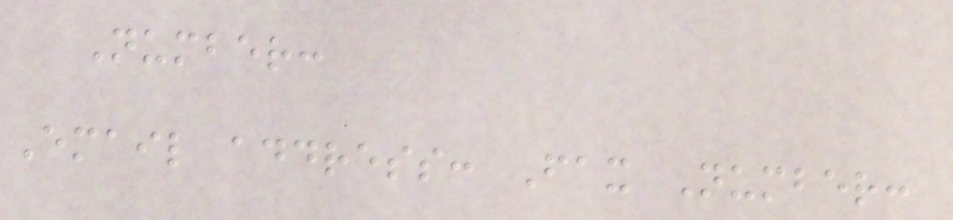Number:
Email address: Fax Number:
